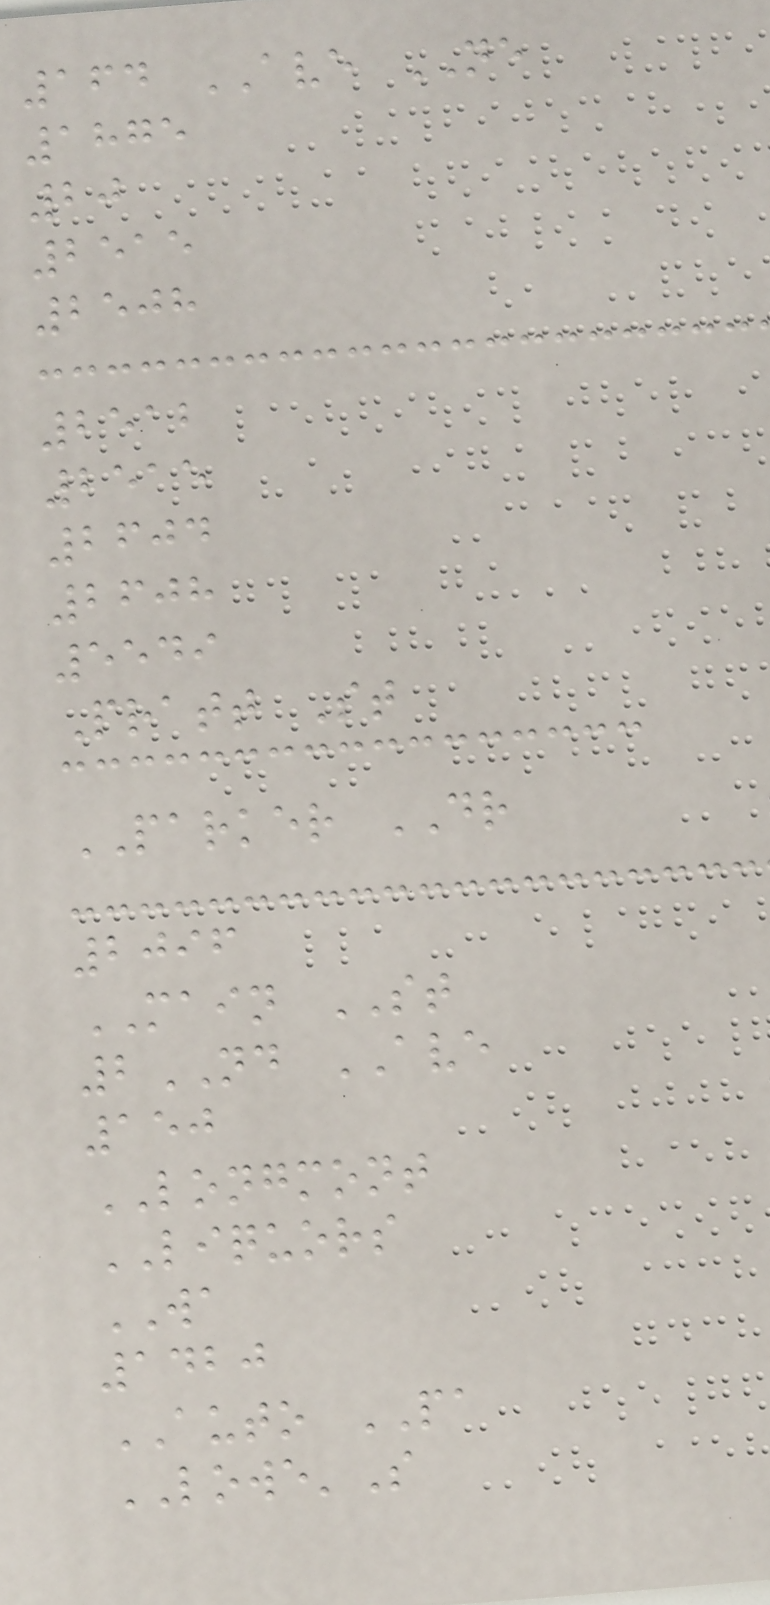164 AVE NE
1875
20
2515
2508
2512
2515
2604
2608
5549
Pratt St
PARKER DR
2096
MAIN ST
2ND AVE
150
LONGMONT
LIQUORS
WA
1420
AUTO PA
LOWE'S
